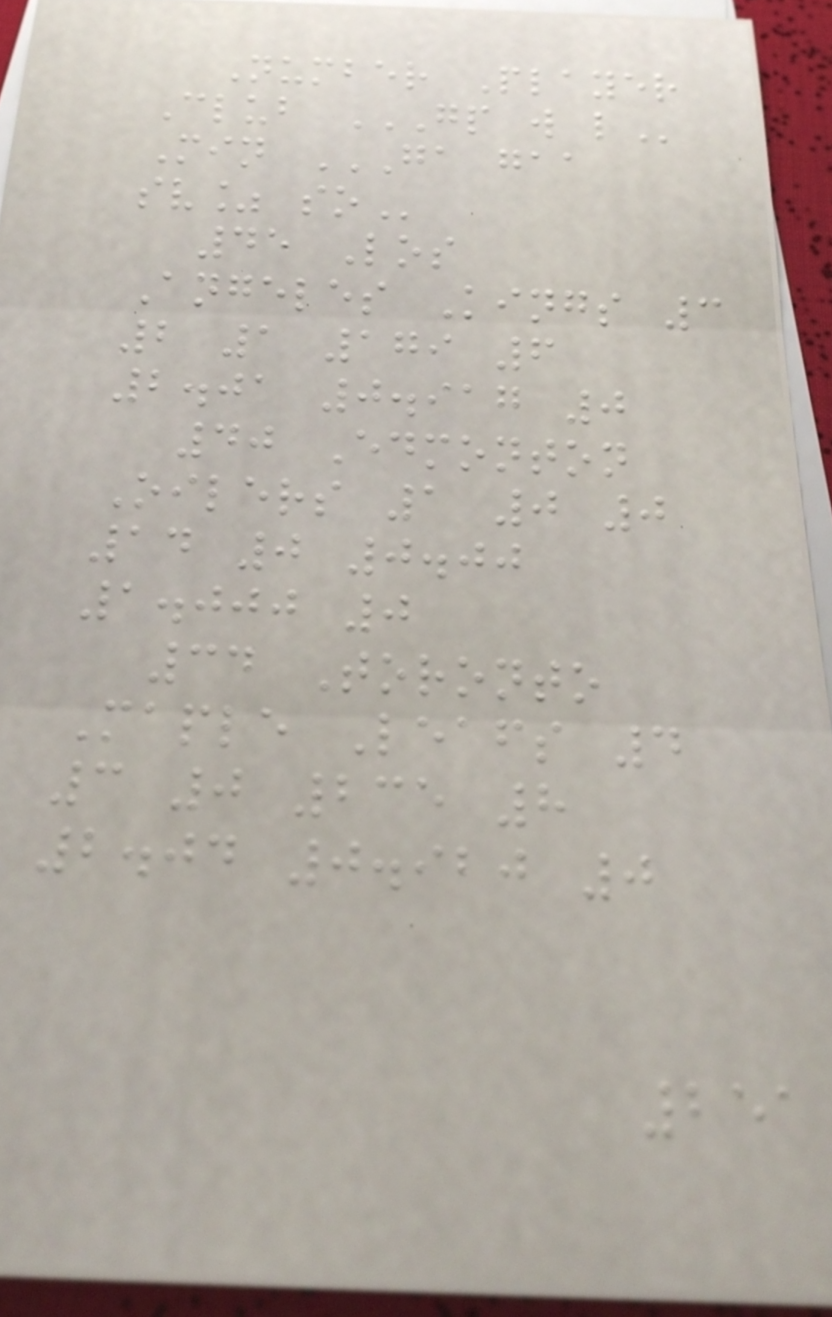Number Player
Club GP W L
Min GA GAA
SV% SO
45 Los
Angeles Kings 3
2 1 179 6
2.01 0.917 0
40 Edmonton
Oilers 1 0 0
14 0 0.00
1.000 0
34 Toronto
Maple Leafs 4
3 0 235 8
2.04 0.920 0
251
